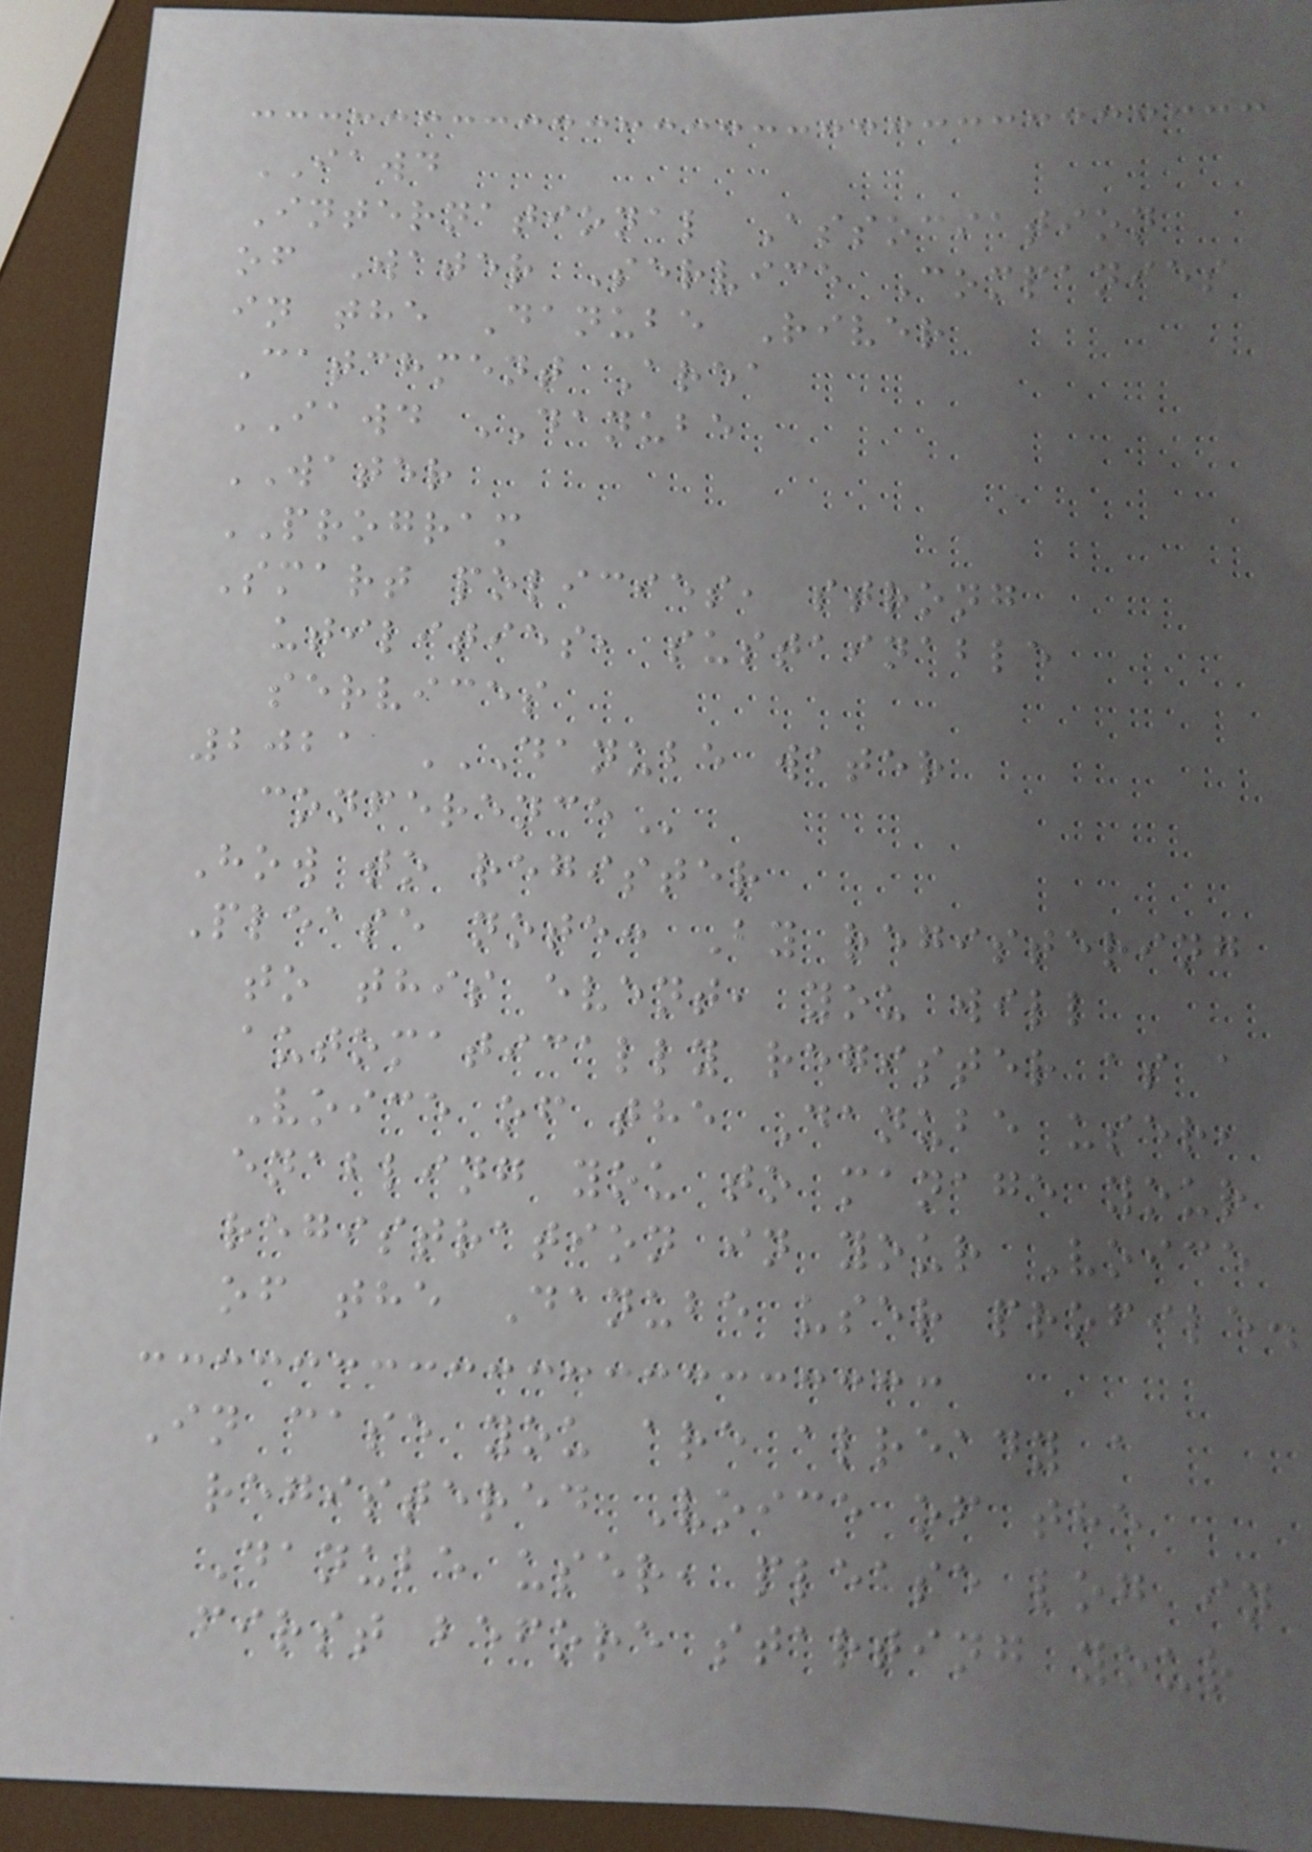IAWD
International Association
of Water Service Companies
in the Danube River
Catchment Area
IAWD DANUBE
WATER
PROGRAM
Smart policies, strong
utilities, sustainable
services
2021 DANUBE WATER
CONFERENCE
How to register
Please note: By registering
to this event, you will
automatically register as a
Voice of the Danube user,
enabling you to manage your
registration in your Voice
of the Danube user profile.
In case you are already a
registered Voice of the
Danube user, please log in
first before starting your
